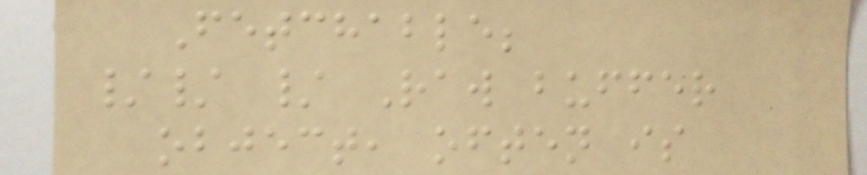Fetchable;
// / Raw buffer
object, often is
